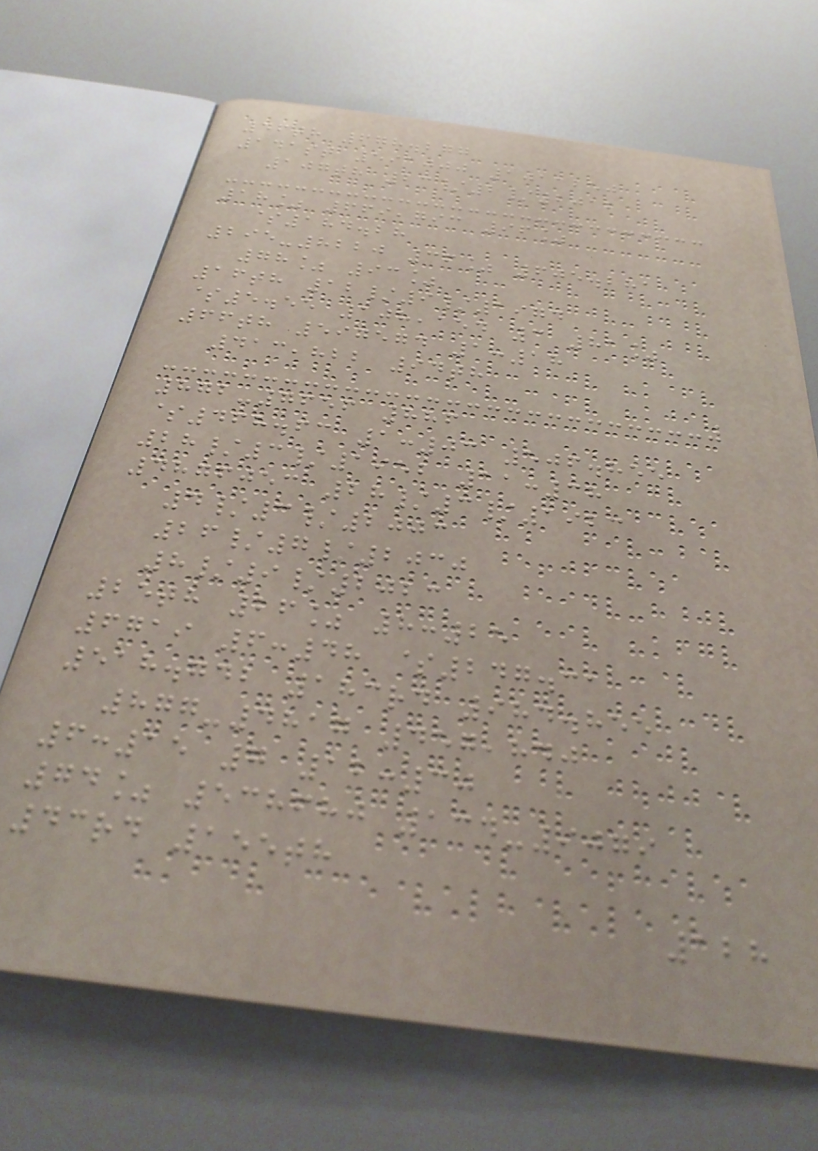46th 678.277
141st 591000 1011250
107th 23/2/2012
18% 669,793 96%
$184.28
295-8220 36% 605.281
78% 93%
16th 12/9/1974
$5.55 108,154 3 81%
66th 597574 1:18
413,822 94th
872-7656 886
$468.63 1:03 506.855
28/3/1952 11:38
4876053 28/3/1923
4/3/2003
26/7/2030
8/9/2023
25th 26% 8:25
6719 6:48 $247.31
518.742 183rd 984.855
877-4817 457,840
6:15 7 12:30
74% 538680 134-9079
43rd 155th
128
